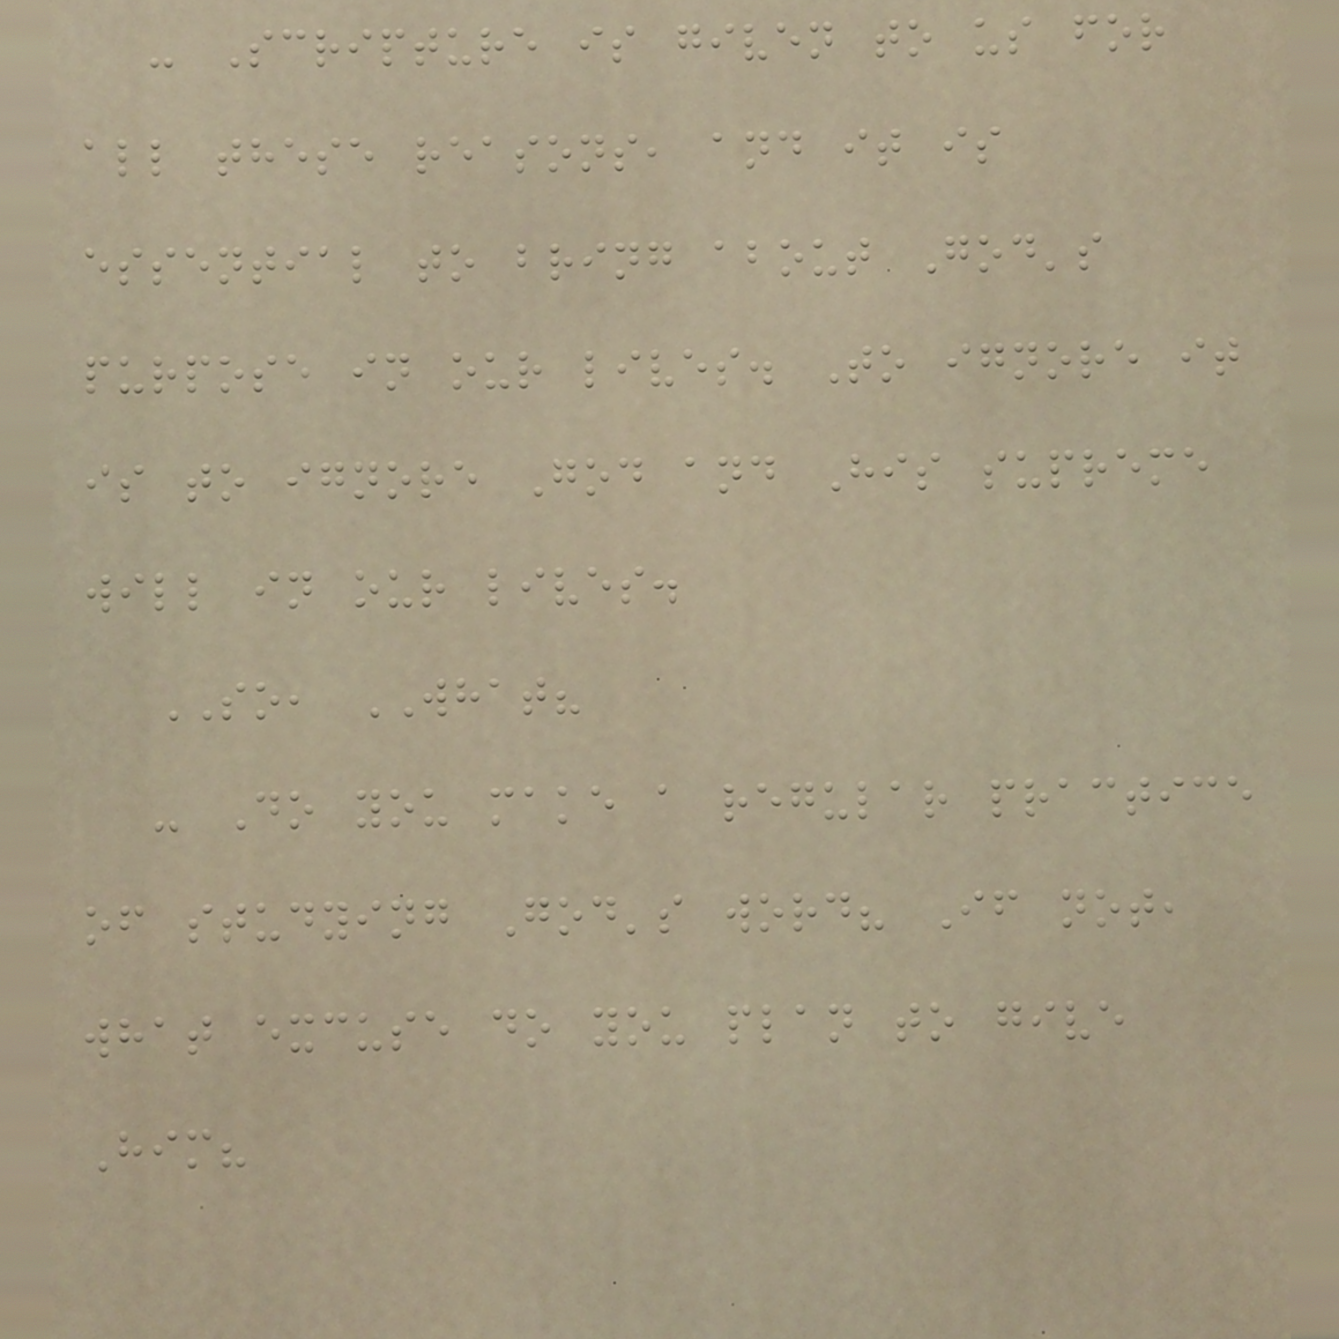- Scripture is given to us for
all these reasons, and it is
essential to bring about God's
purpose in our lives. To ignore it
is to ignore God and His supreme
will in our lives.
SO, WHAT?
- Do you make a regular practice
of studying God's word? If not,
what excuse do you plan to give
Him?
